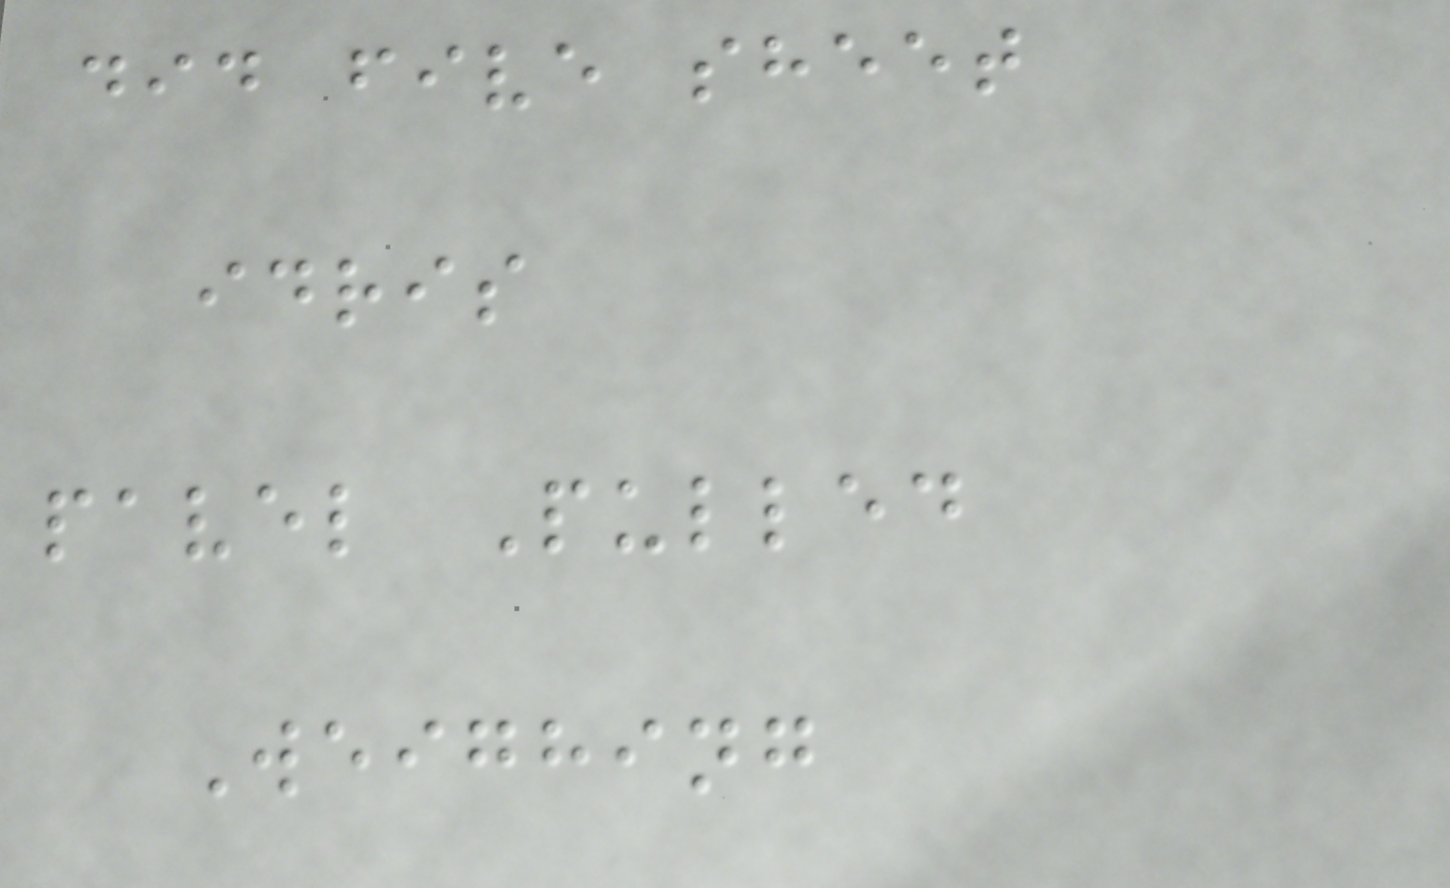did five sheet
idris
pavel Pulled
Weighing
